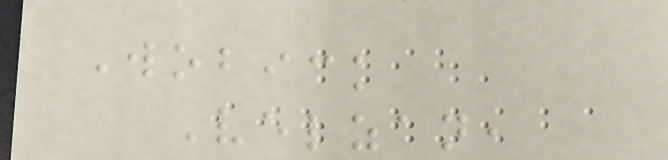Wobick
Velzan,
